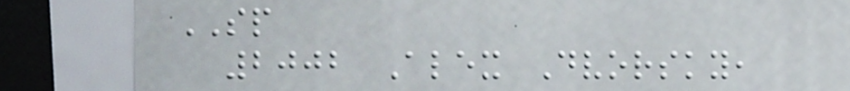SP
2002 Alex Dvorsky,
